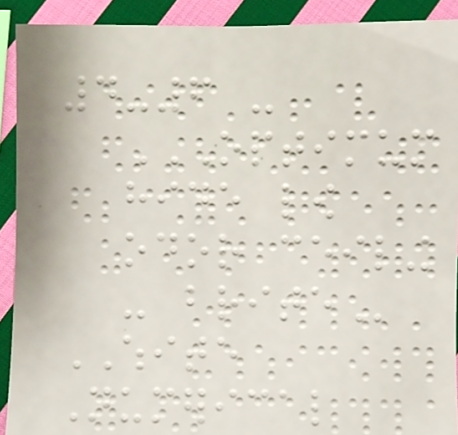4-6 -
OPTIMUM
HIDE LOW
ODOR CEILING
- BRITE
WHITE
Numerical
